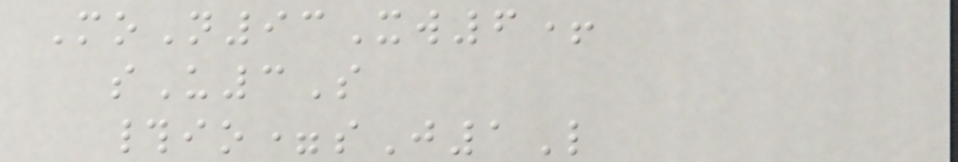MoN93Xw6+
sU3S
#io=sJ1L
